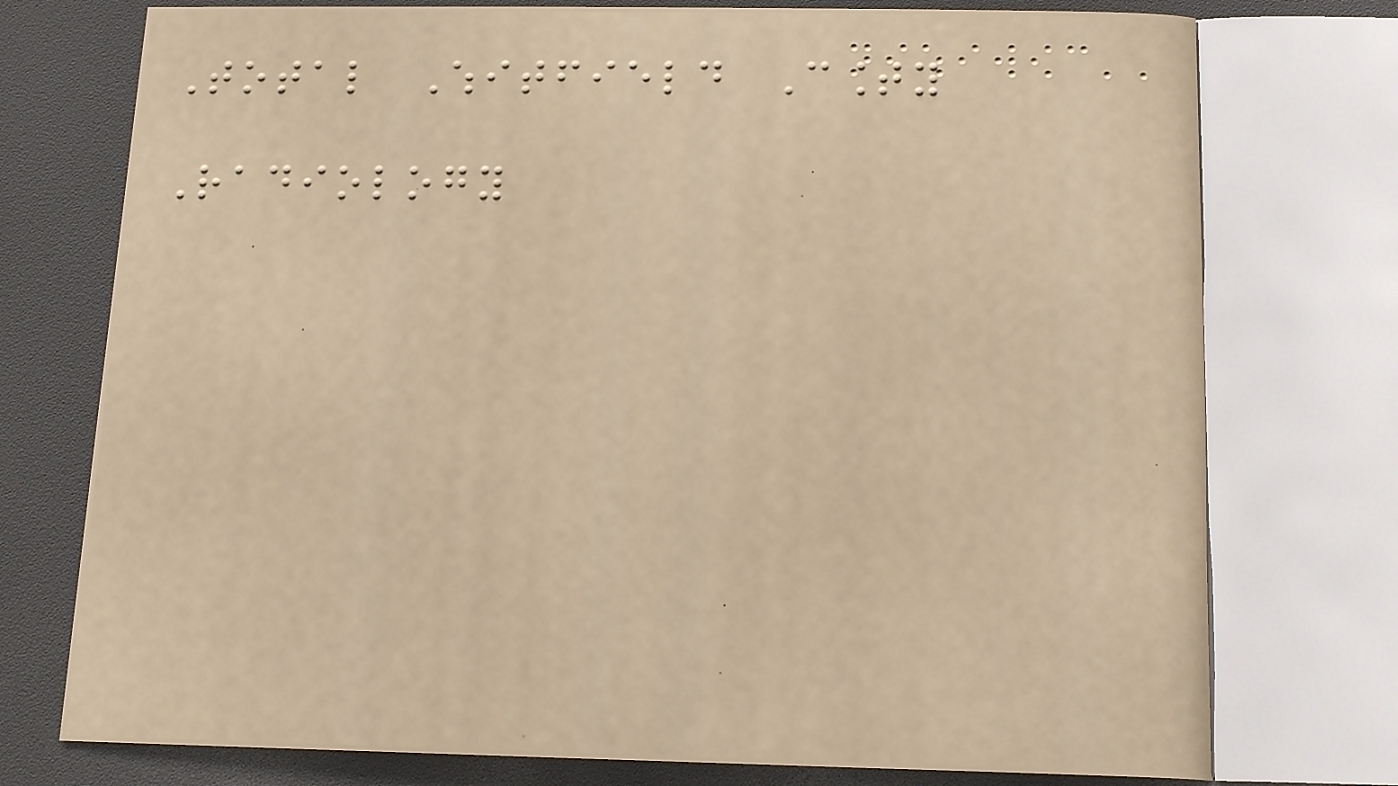Total Whitfield County
Radiology
